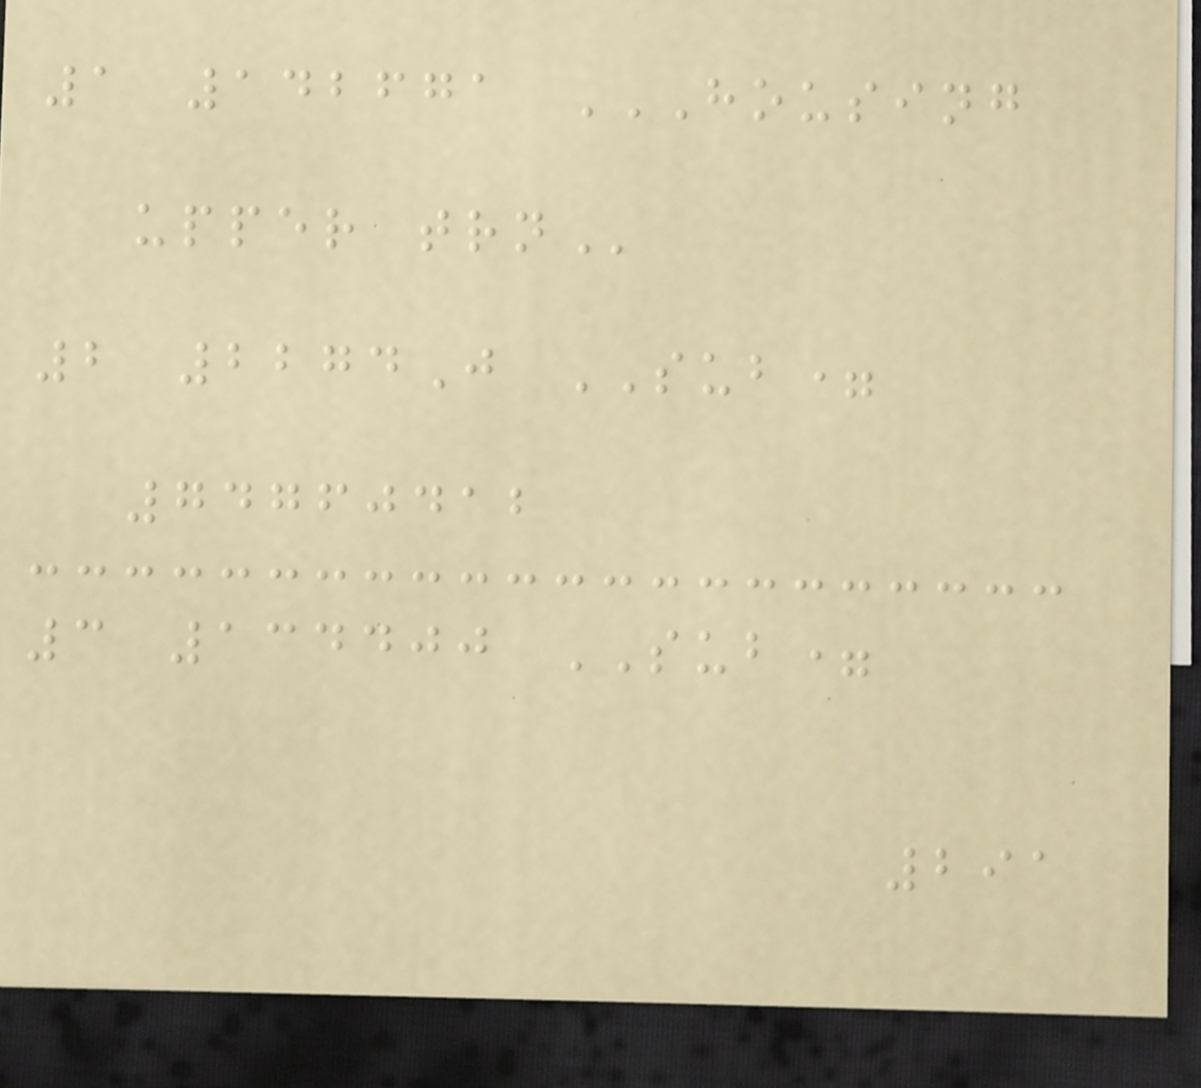1 142671 HOUSING
UPPER TRN
2 2274J SUB=
74760412
3 134400 SUB=
291
